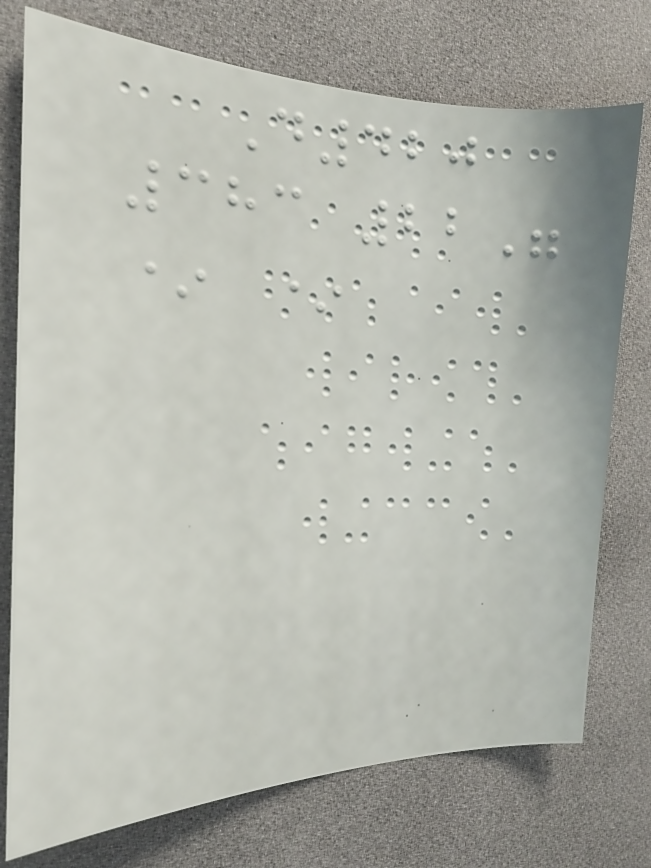D420
383 22"
* *
